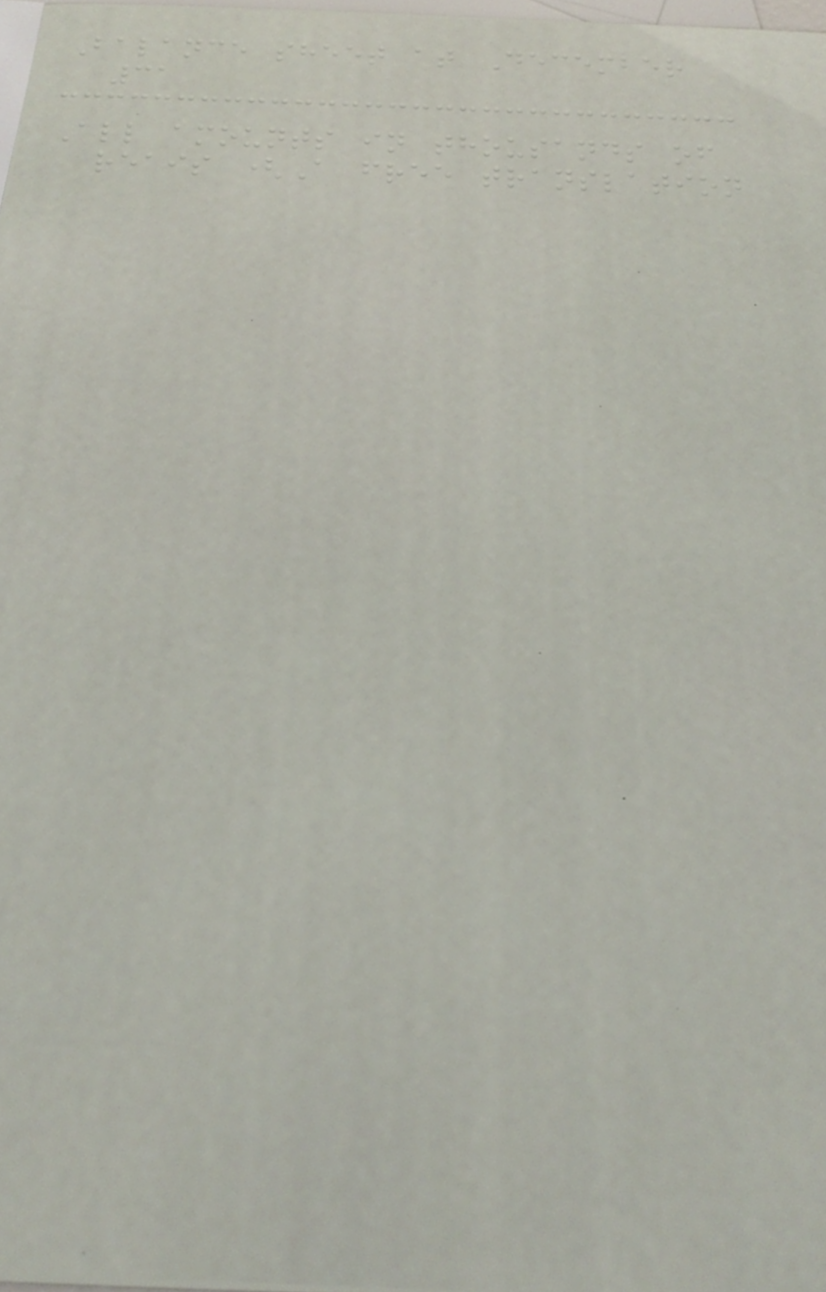Balance sheet at December
31
All amounts in thousands of
reais (A free translation
